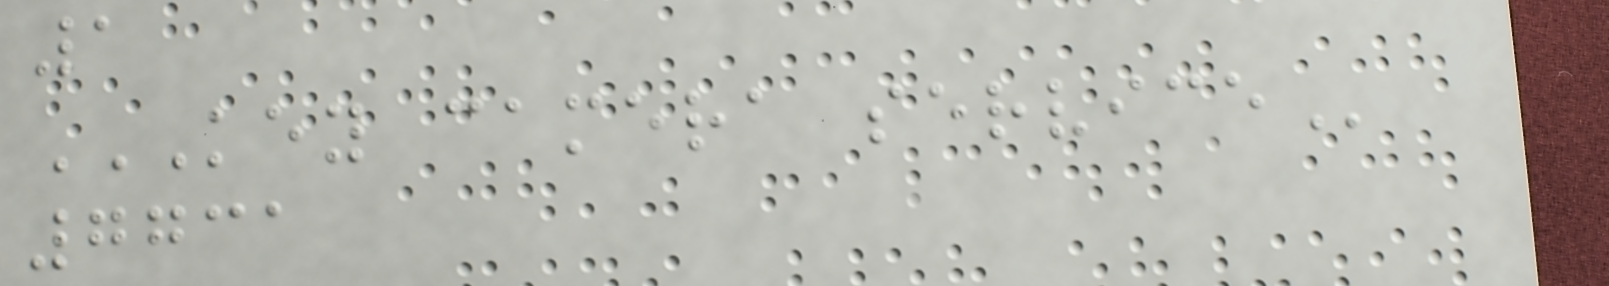1
KEY CAMERA SERVICE
7731
